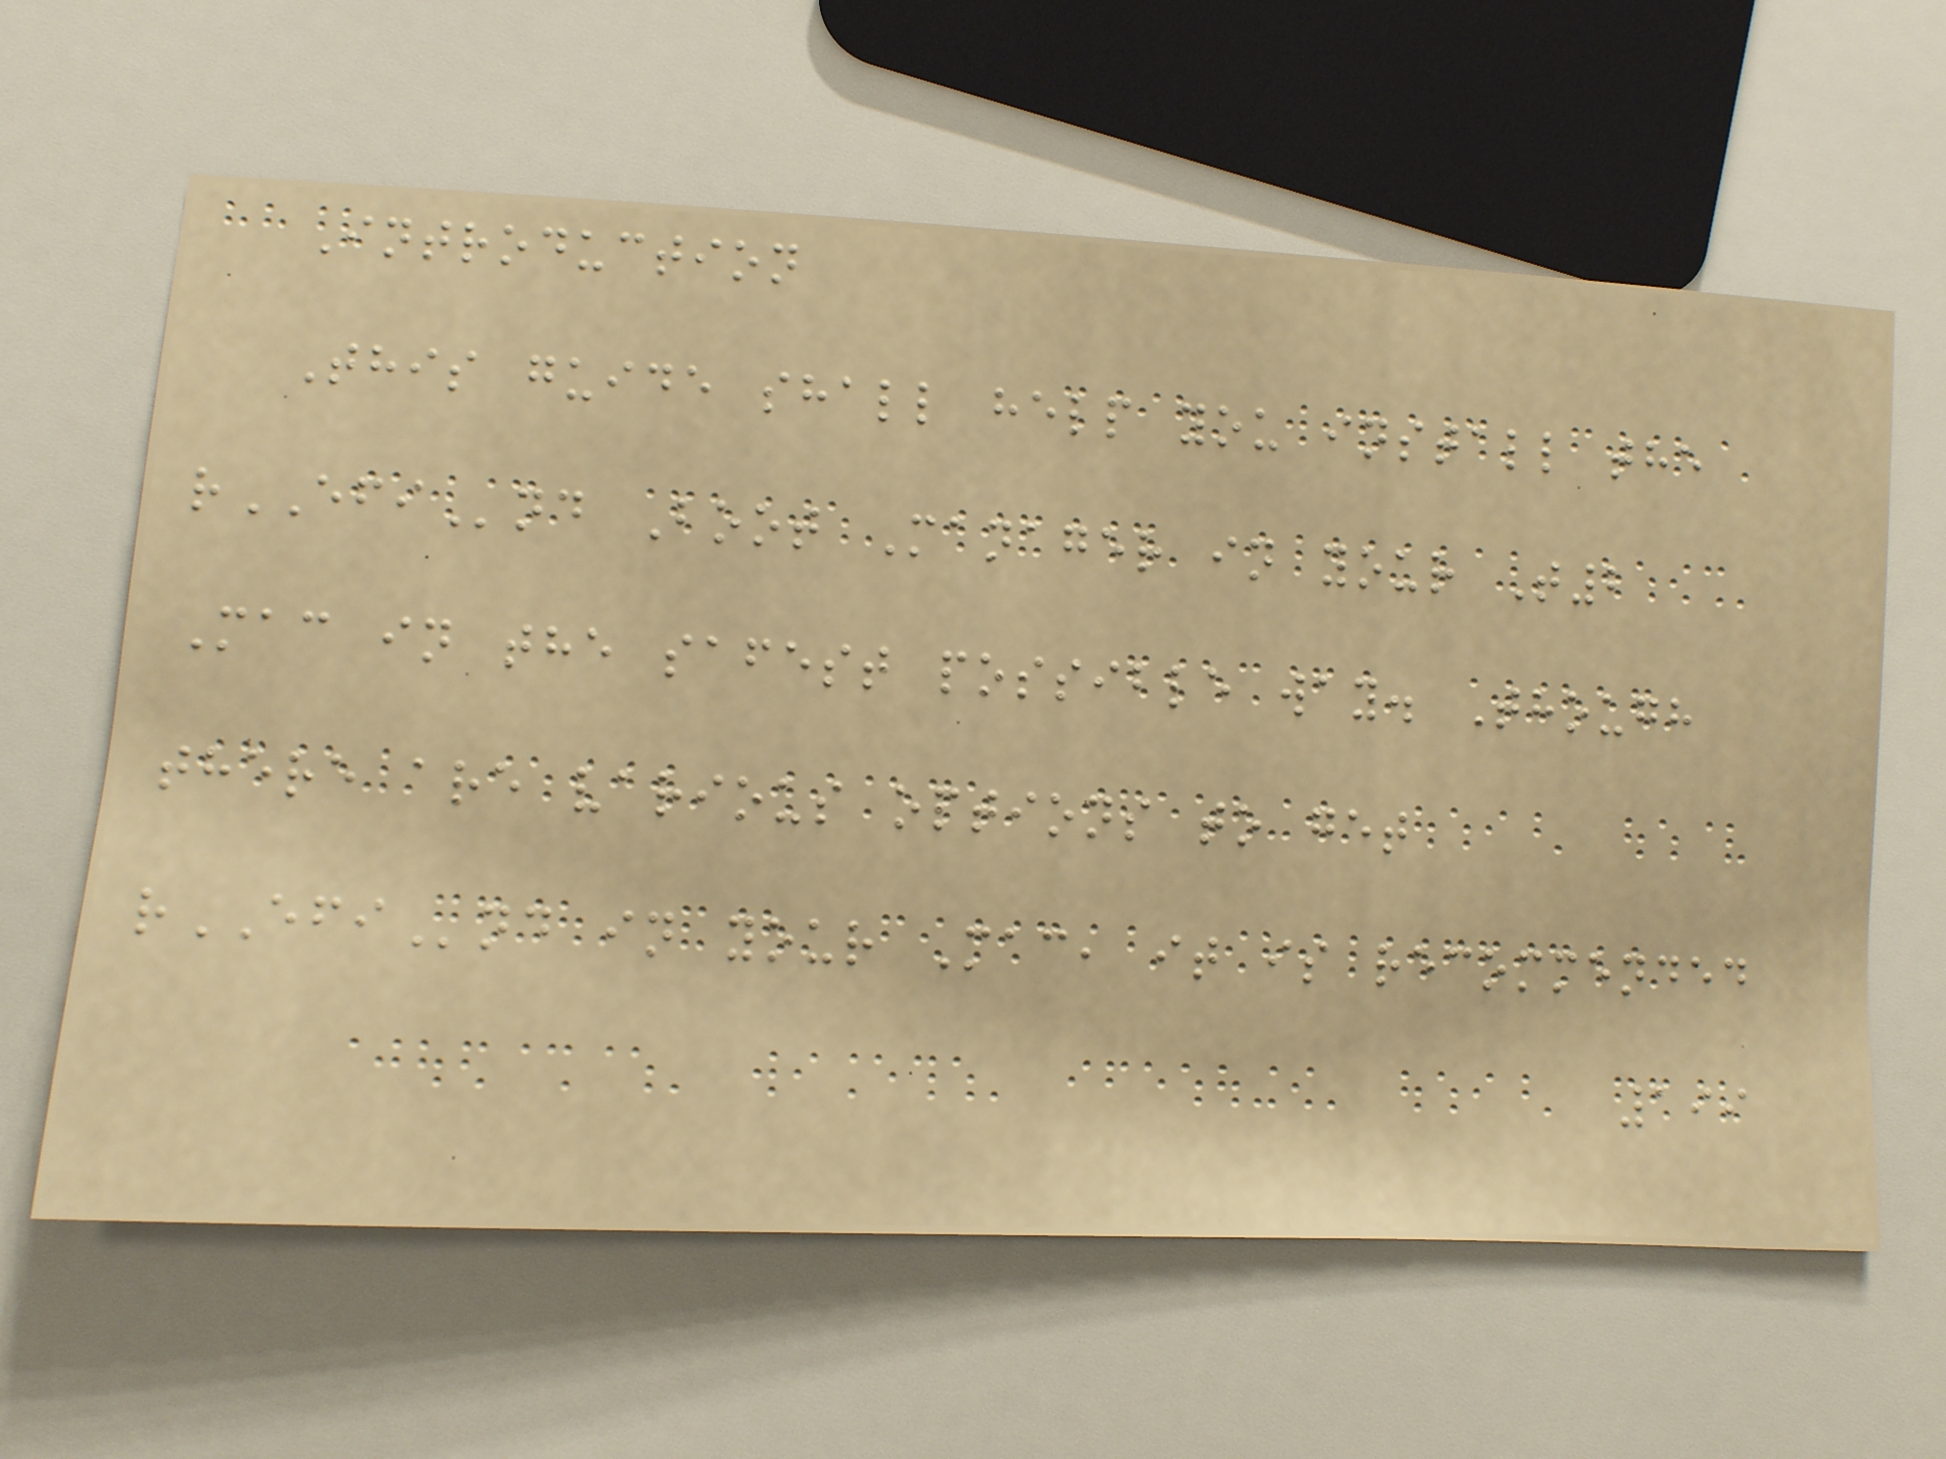Introduction
This guide shall help you install the
rEFInd Boot Manager in your T2
Mac in the safest possible way. Though
there are various options to get
rEFInd in your Mac, it is recommended
199
